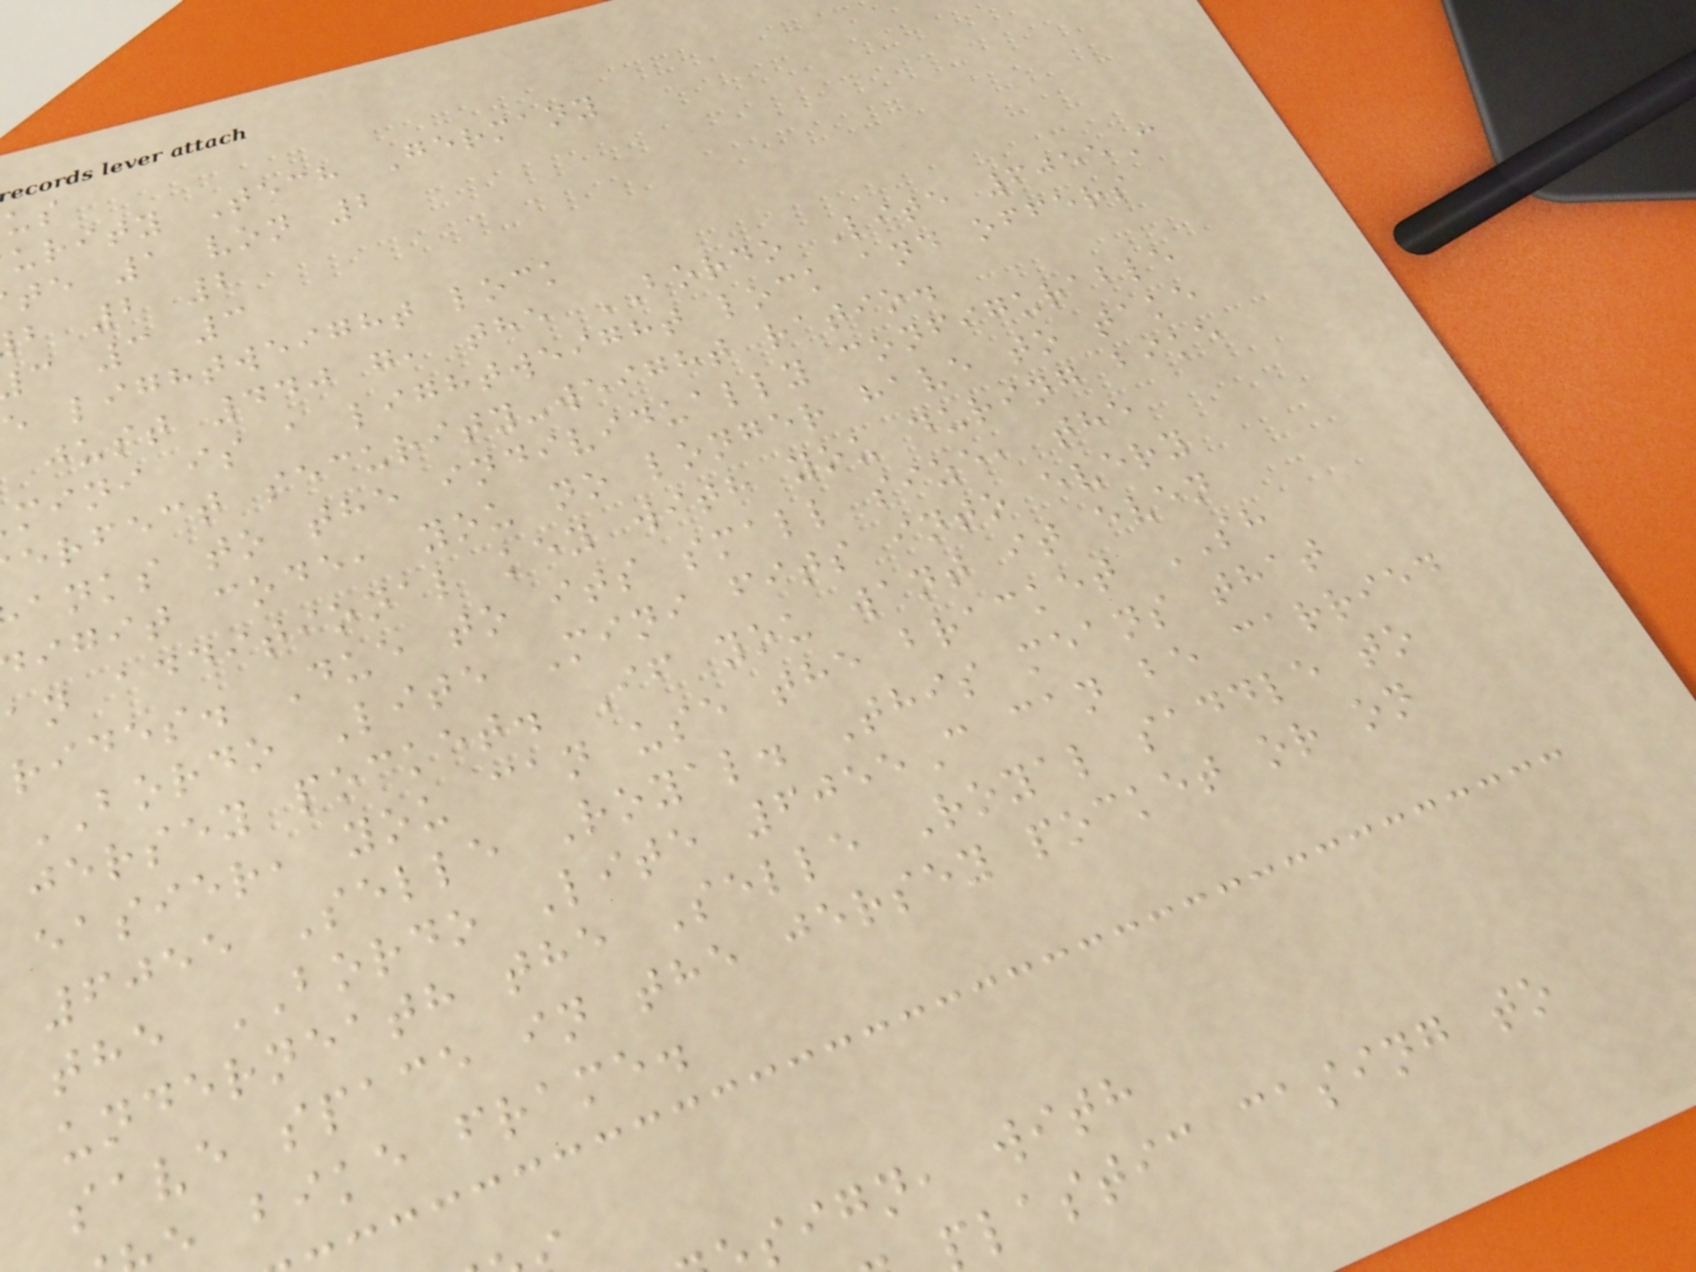urity Tech Germany
te 1 von 2
b 2 2
c 3 3
e lightweight lock
just 440 g, the BORDO Lite 6055C
mini is a lightweight lock and offers
erfect security-weight ratio.
anks to the individually configurable
igit code, you no longer have to take
an additional key with you during bike
rides. Due to its small size, the
BORDO Lite Mini fits into every
jersey pocket. If you want it even
easier, you can use the bracket SH
6055 Selle Royal. This means that
the BORDO Lite 6055C can be carried
underneath the Selle Royal saddle to
save space in the jersey pocket or on
bike frame.
sign, with
lastic casing to
